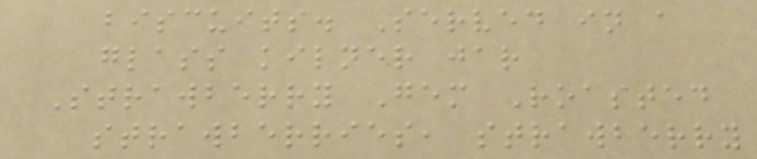biscuits. Served in a
glass kilner jar
Strawberry Gem Roasted
strawberries, strawberry
